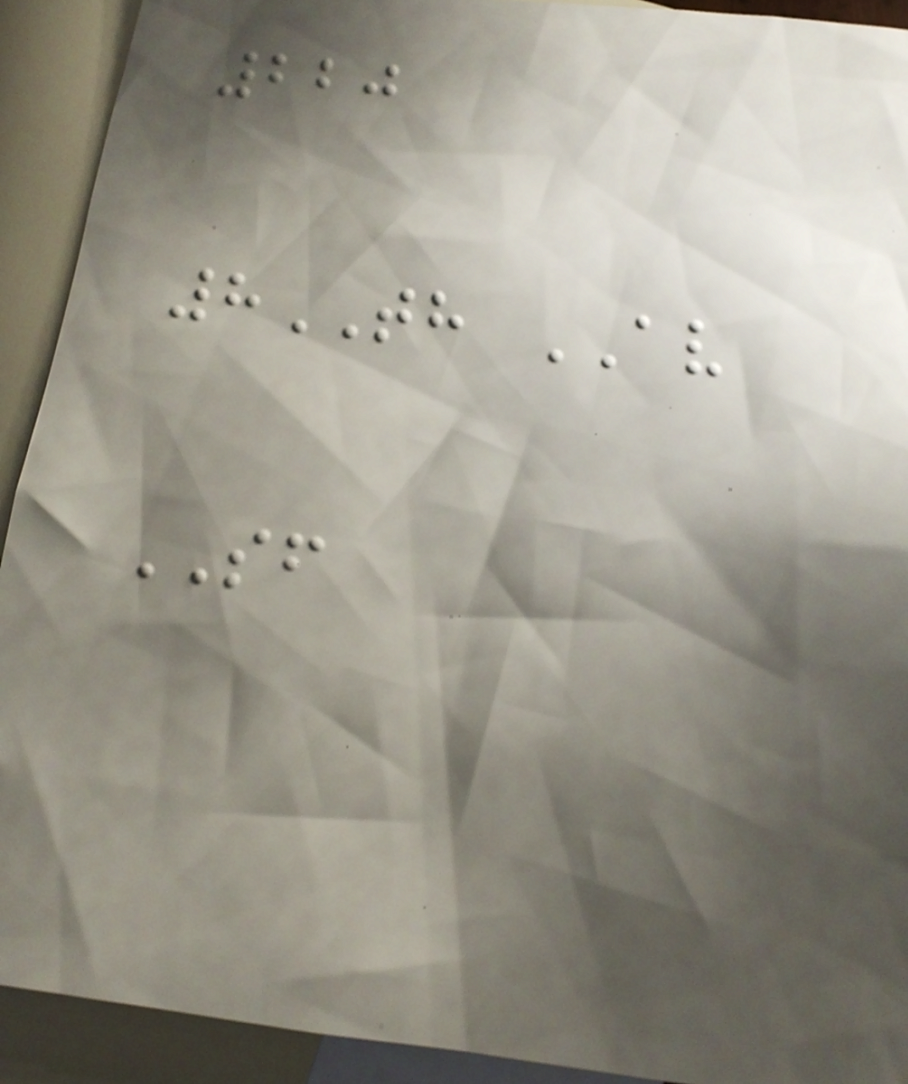220
8TH AV
SF
